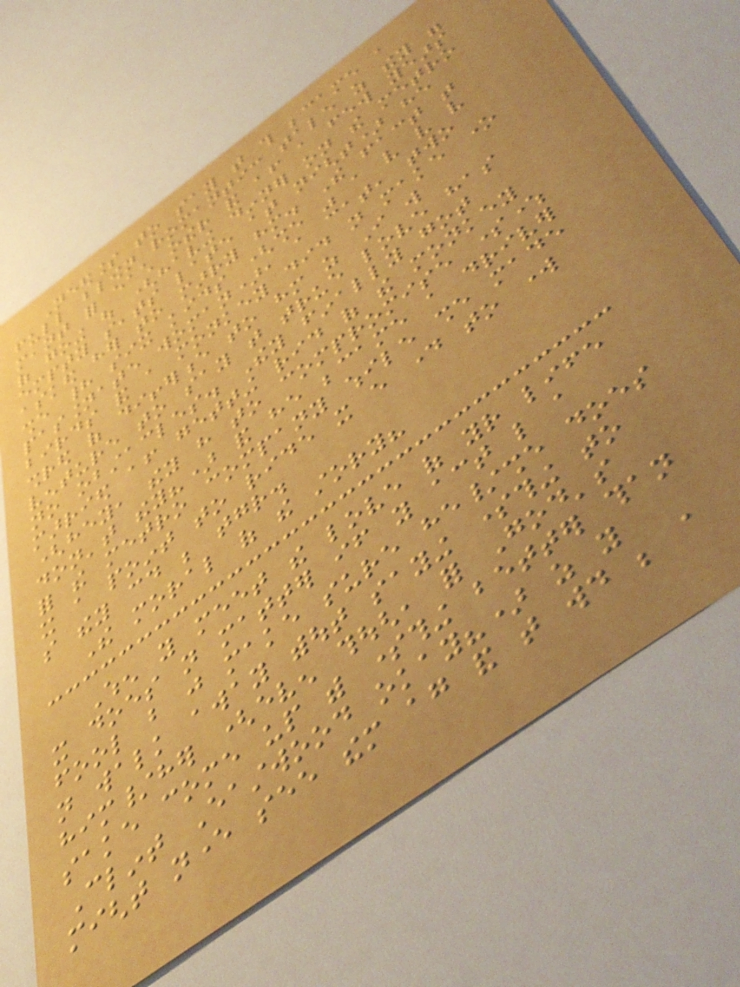Needless to say that this became a
full blown romantic tale as they were
meant for each other and after a few years
of going out (having dinner on the metro
empty seats late at night) he
asked her to marry him. The fact that
she had six kids (she was a very very very
passionate woman), a cat, two
birds and a monkey did not make one
shred of difference to him as I will
venture to say that true love has
no obstacles. They finally got
married after getting rid of the monkey
(hey, they have to compromise somewhere
don't they?) and he became a driver
for the metro company while she made
it a point to ride it every day to work
so they could be together.
The moral of the story?
When you meet the love of your life
it does not matter if you act like a
fool but just make sure he/she does
not walk away without saying something to
him/her (even though, for God's
sake come up with something better than
Clint Eastwood okay?) as you
might never see them again and that would be a
